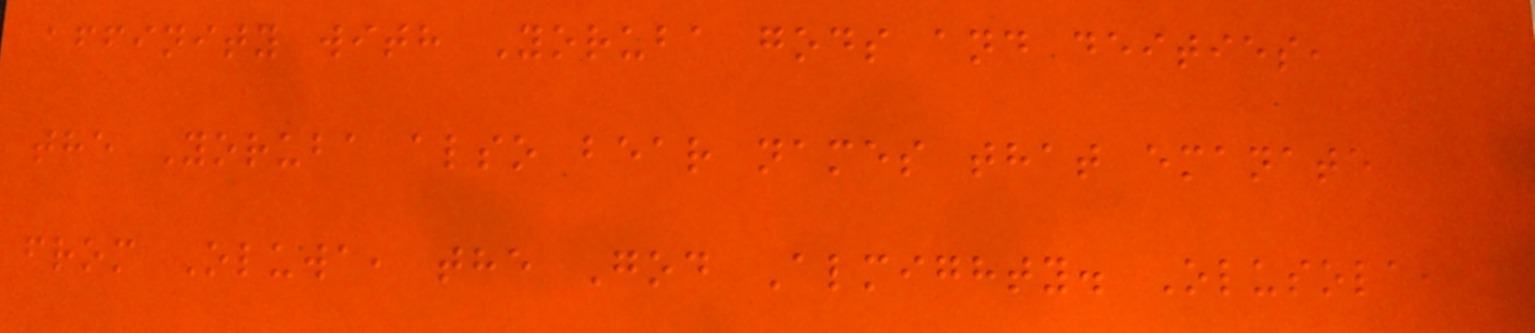affinity with Yoruba gods and deities,
the Yoruba also bear names that emanate
from Oluwa, the God Almighty. Olusola,
